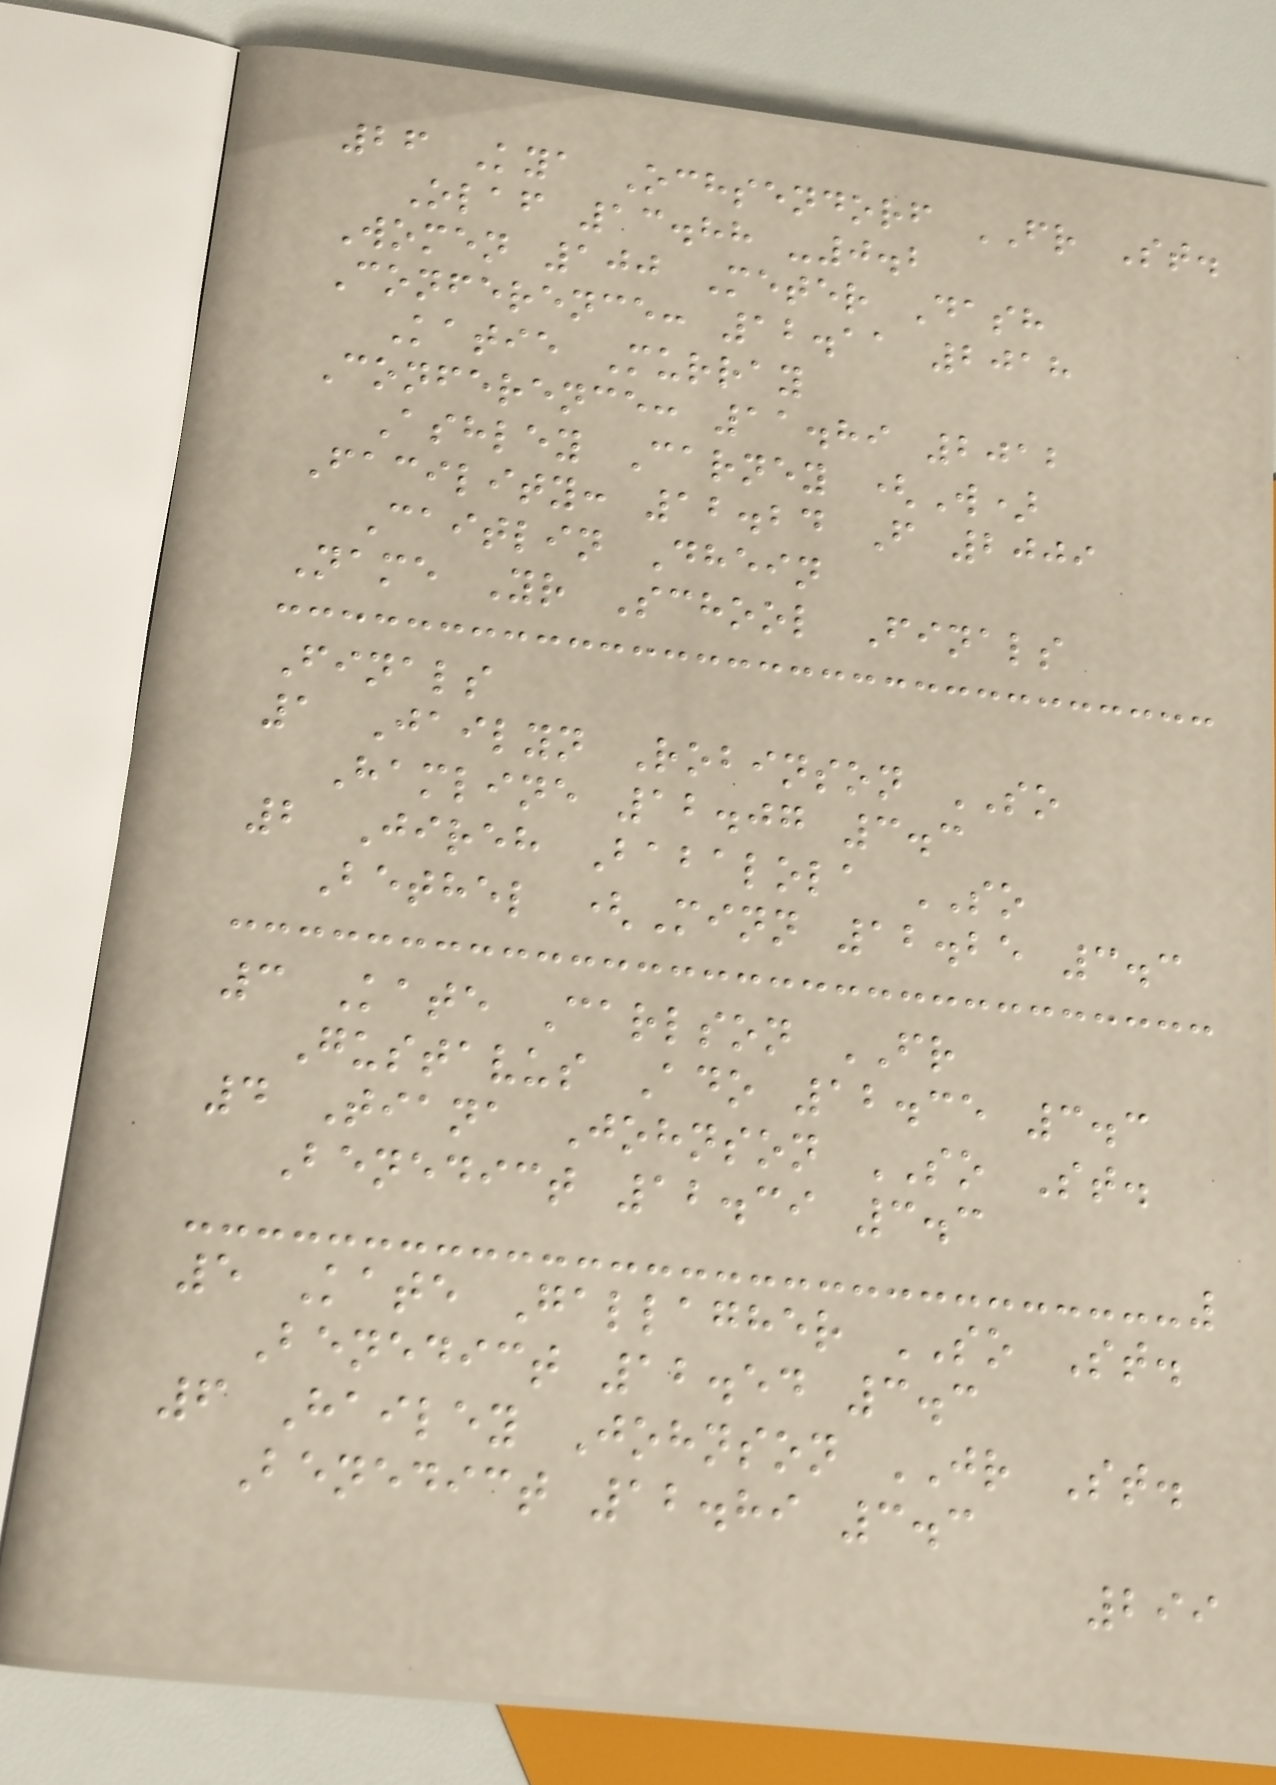26 Kya Ochsendorf FR St.
Olaf 13.88 -0.2
Women 100 Meter Dash
Conference: 12.11 2018
Katie Murray
Conference: 11.89 2012
Ashley Carney (W)
Facility: 12.24 F 2009
Caitlin Dhein
Name Yr School Finals
Finals
1 Jailyn Robinson SO
Hamline 12.07 3.3
2 Jireh Babalola SO
Bethel (Minn 12.25 3.3
3 Kate Carlson FR
Gustavus Ado 12.35 3.3
4 Tiana Johnson SO St.
Benedict 12.39 3.3
5 Kate Gallagher SO St.
Benedict 12.54 3.3
6 Hailey Johnson JR St.
Benedict 12.89 3.3
299
